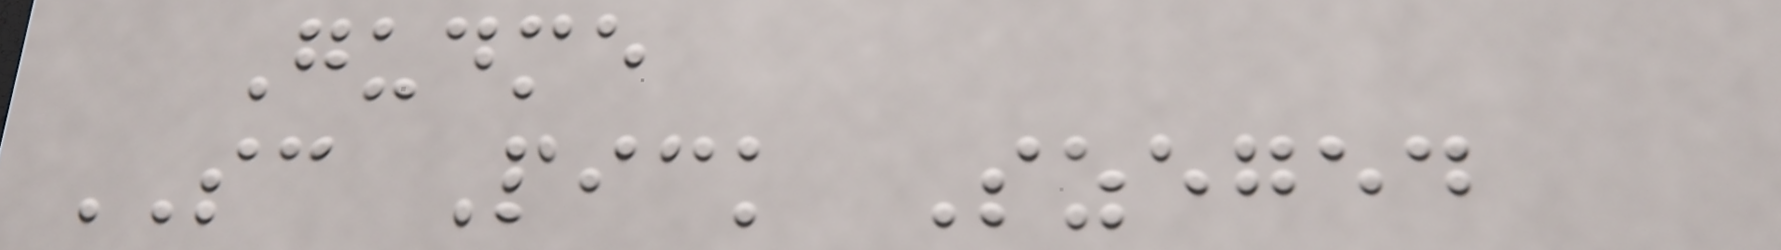Gudme
SC Pick Szeged
